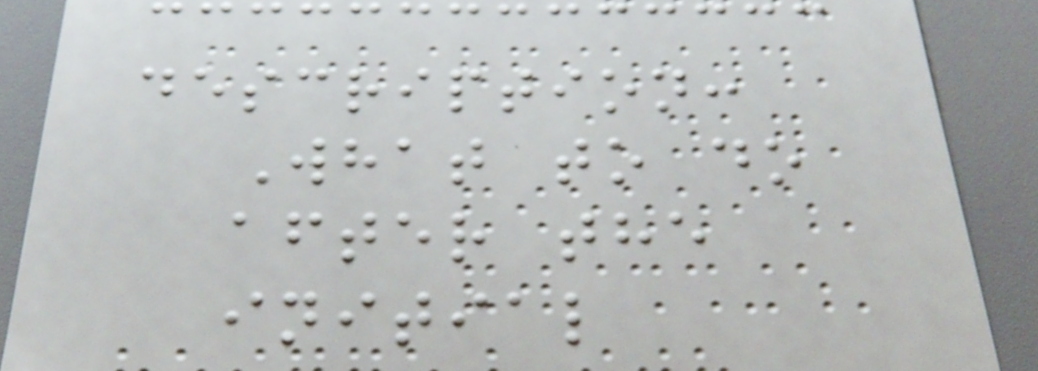description:
What to do
after the
initial
